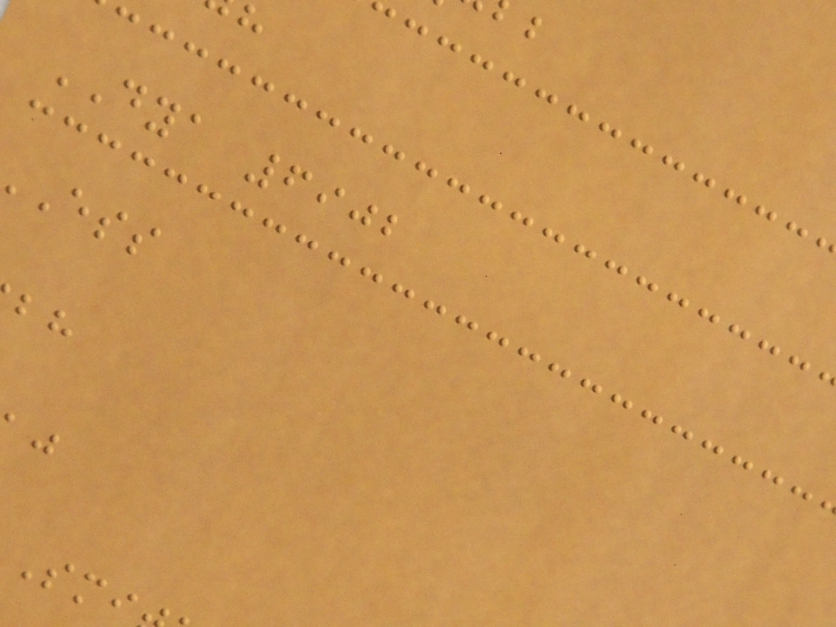DYA 6902
Smi
